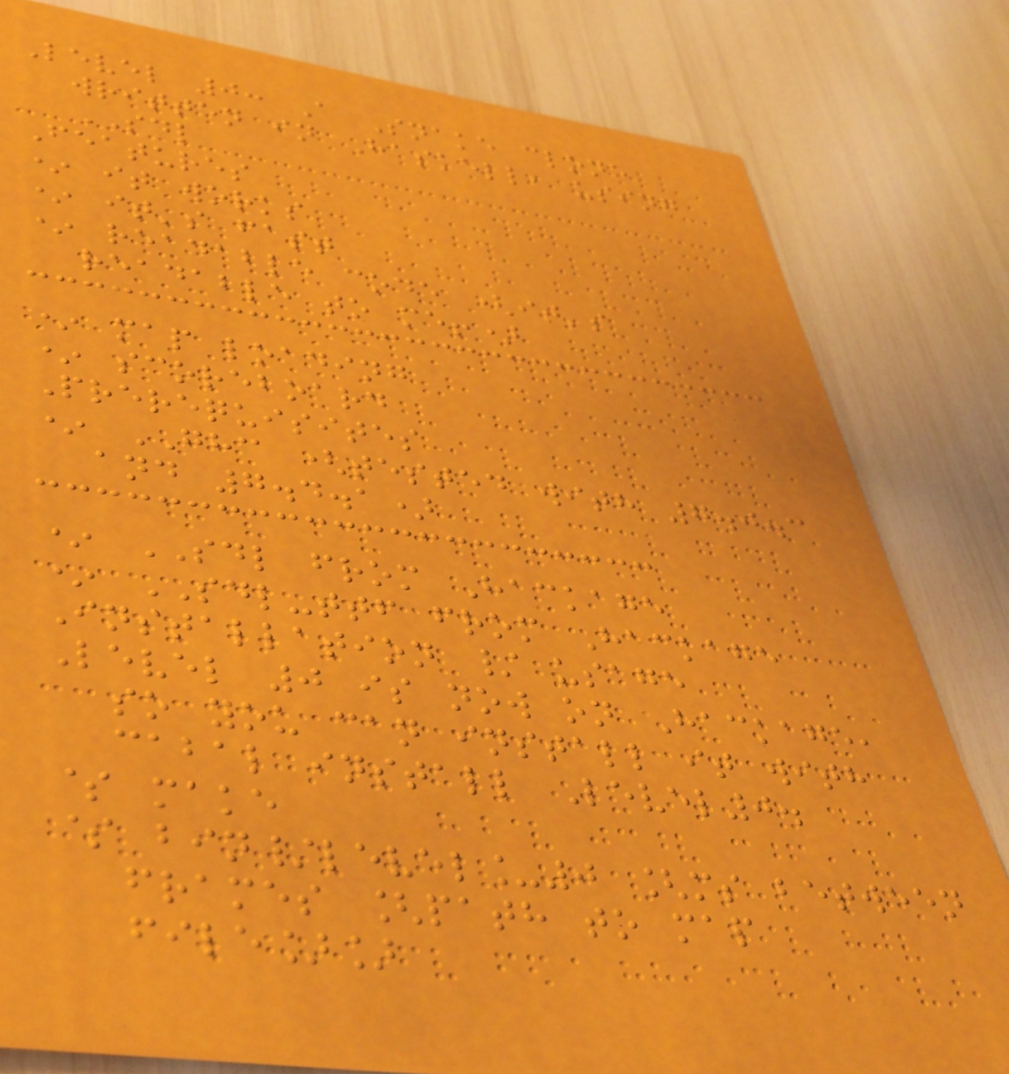Level 0: A Snake clone
written in Haskell, using
SDL
Features
* it works
* it's fast
* readable code (it's
readable to me!)
* map loading
* scoreboard
Prerequisites
* GHC (tested with 7.0.3
and 7.4.1)
* SDL from Hackage
* SDL-ttf from Hackage
Installation / usage
Level 0 is now on Hackage,
so you can install it with
cabal install Level0.
$ make
$ bin/level_0 [ms between
frames [path to map
file]]
